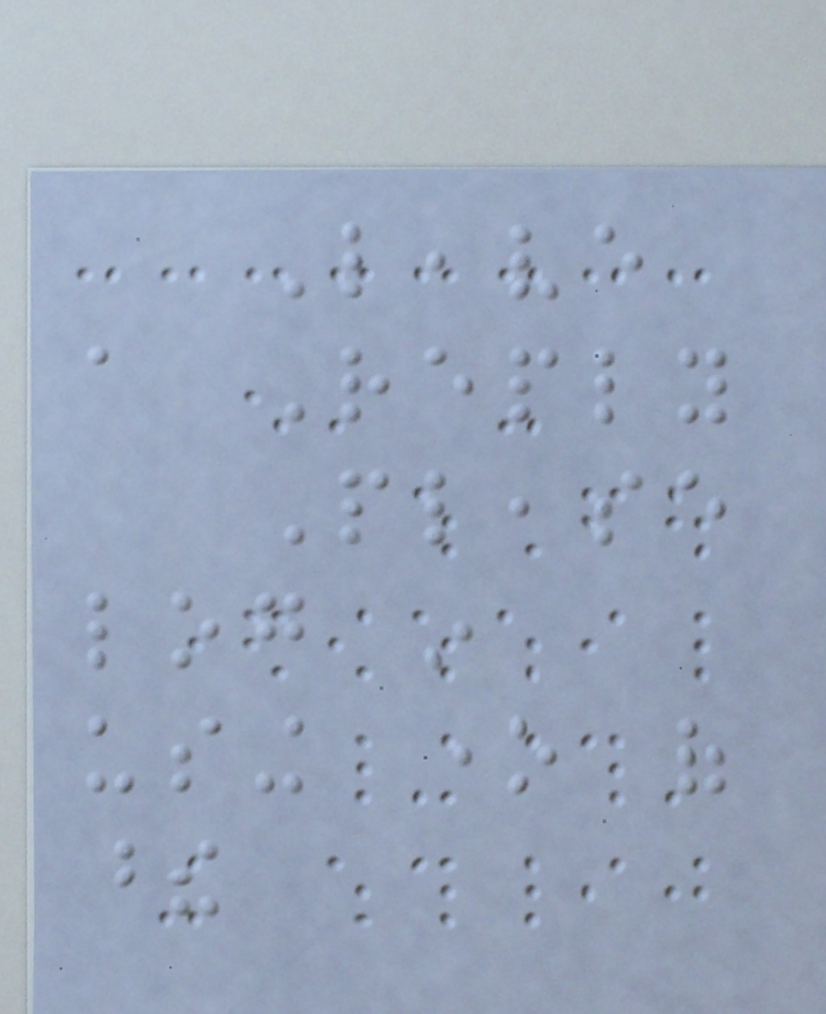Leave
a Reply
Please
log in
using one of
these
